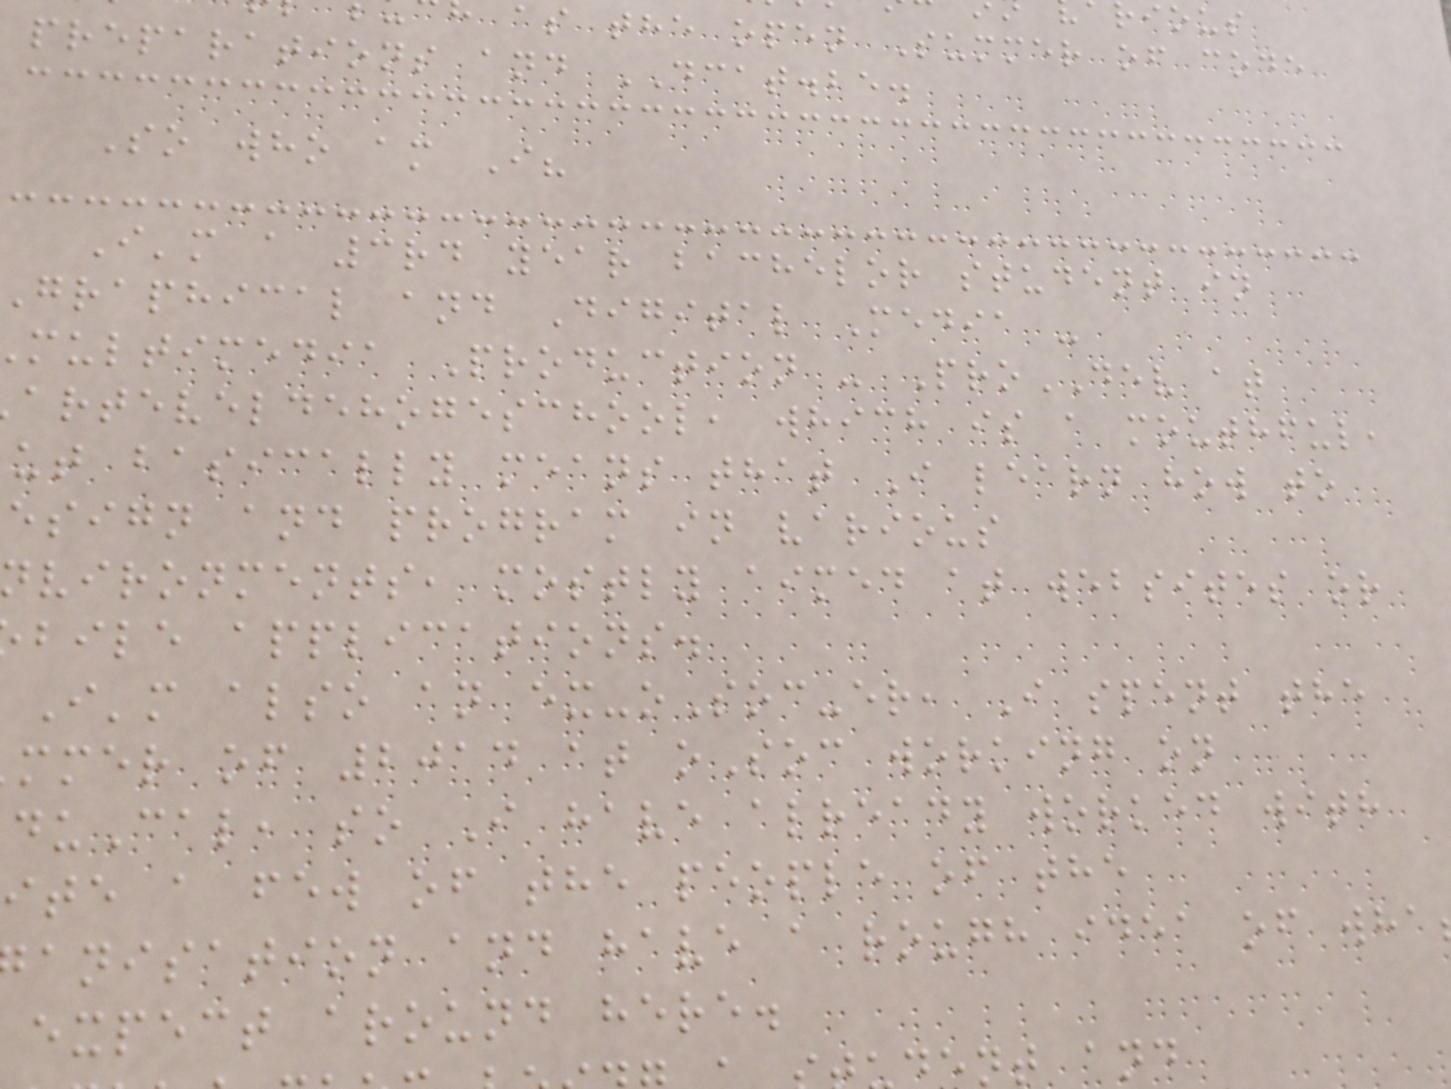as the open Summer of code
preparations and DCAT.be.
So who am I?
I'm a 3rd year bachelor student in
graphical and Digital Media -
multimedia Production - ProDEV at
arteveldehogeschool, which is a mouthful,
ut basically means that I learn how to
esign and program in various
vironments, mostly aimed at websites or
bile applications.
I'm also an ex-oSoc-er, I spent the
mmer of 2014 at oSoc working on
duCal, so I have already worked with
ite a few of the people of the
anisation and have a rough idea of wha
expect around here.
